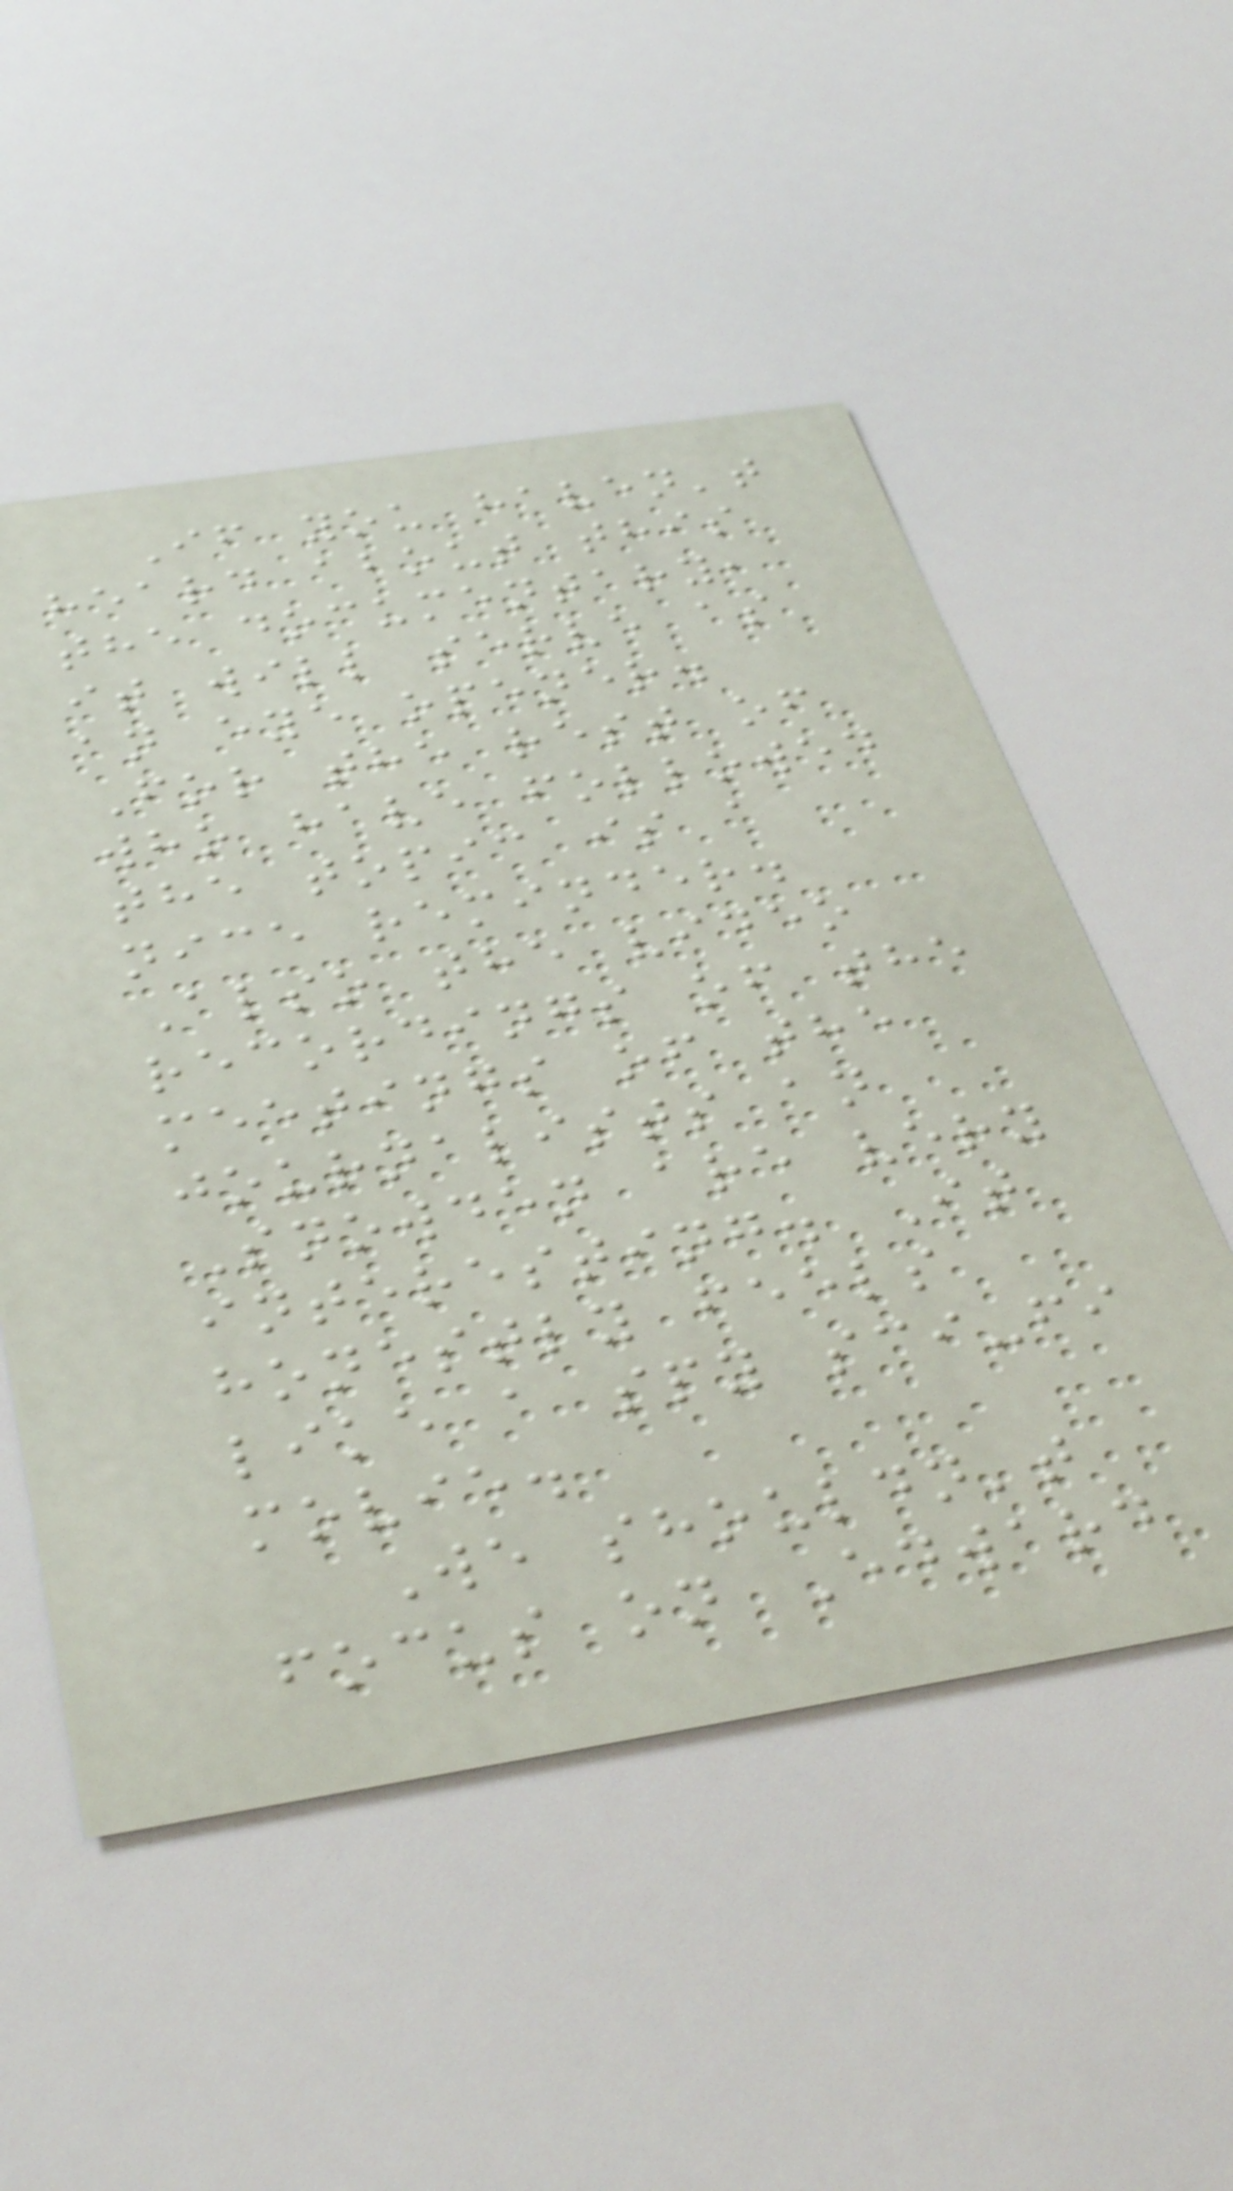If you haven't
heard about this
the documentary,
it will serve as
an eye opener.
For the rest of
who have followed
the topic is a
nice reminder.
Also the video
recordings of the
meetings of the
journalists an
Snowden are very
interesting. It
honestly feels
like a spy sci-fi
movie.
We shouldn't
focus on Edward
